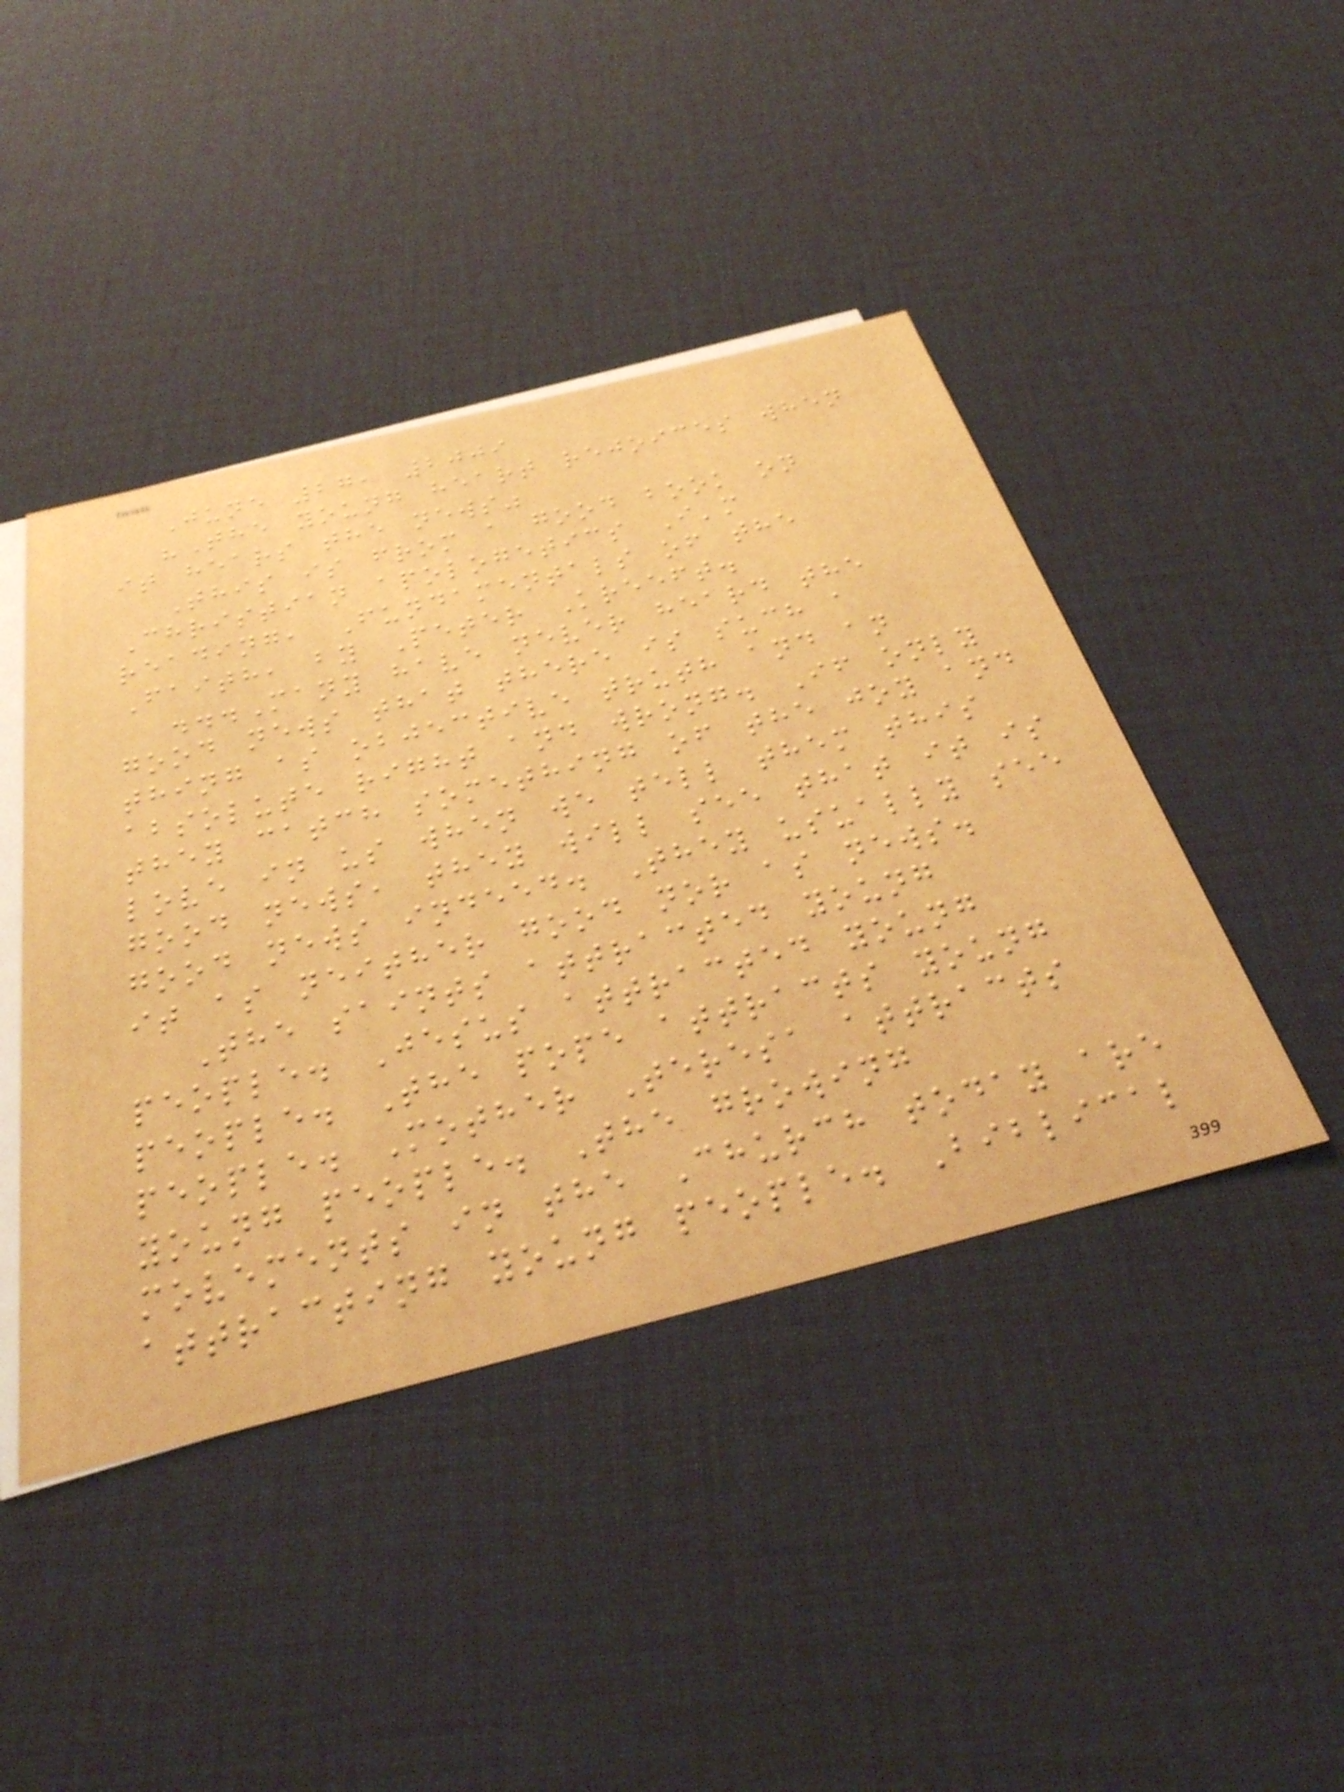June 27, 2009
"The young heart rejoices when
it hears the news"
This is from a good book on
Christian apologetics I'm
reading, Fundamentals of the
Faith, by Peter Kreeft.
...Many have never heard the
good news that there is such a
thing as objective truth and an
absolute right and wrong. If only
they catch something of the joy and
love in us when we tell them this
good news, they will see that it is
good news indeed. They usually see
it as neither good nor as news.
The saints attracted young
people. Jesus attracted young
people. The pope attracts young
people. Mother Teresa attracts
young people. The growing
movements in the Church today are
attracting young people. Biblical
